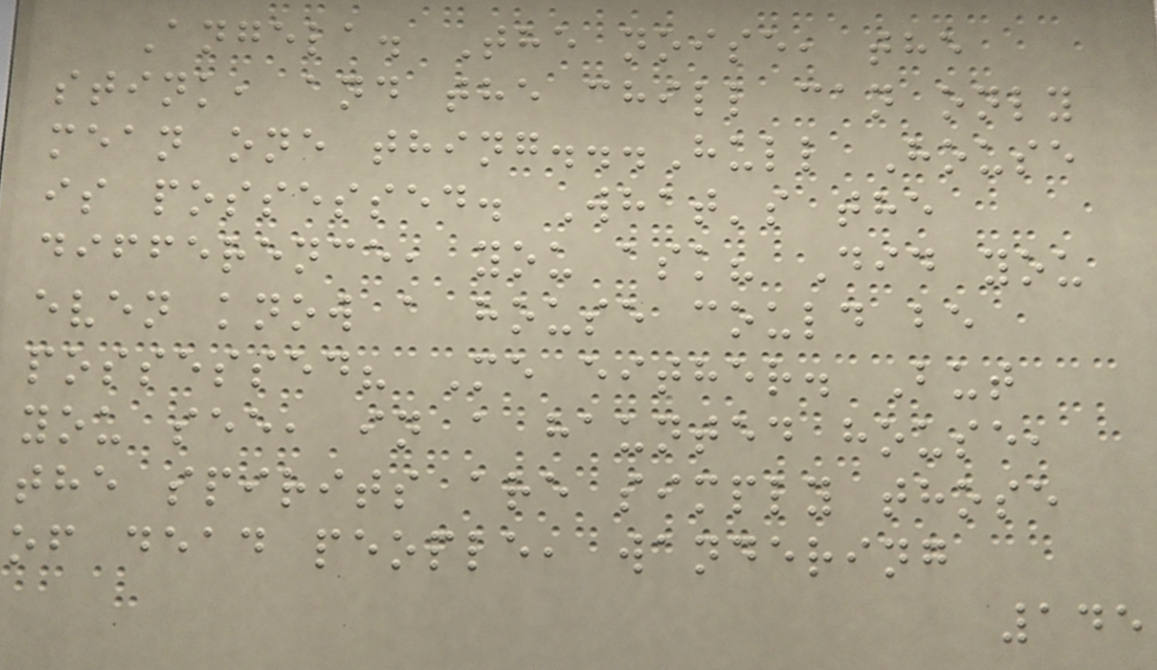Angela. The noise, the
stink, and the chill can only
mean one thing...Hull House
is possessed. What's the
difference, you ask? Did you
even know a house could be
possessed? Me either. But
you see, in a haunted house,
the spirits are simply those
of dead people, wandering
145
